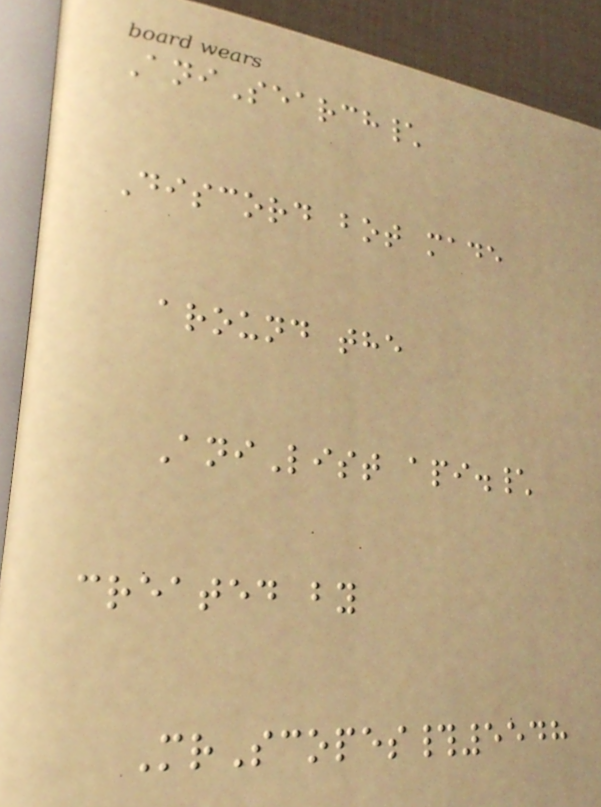AniSearch\
Discord bot made
around the
AniList api.\
created by
MrScopes#5548
